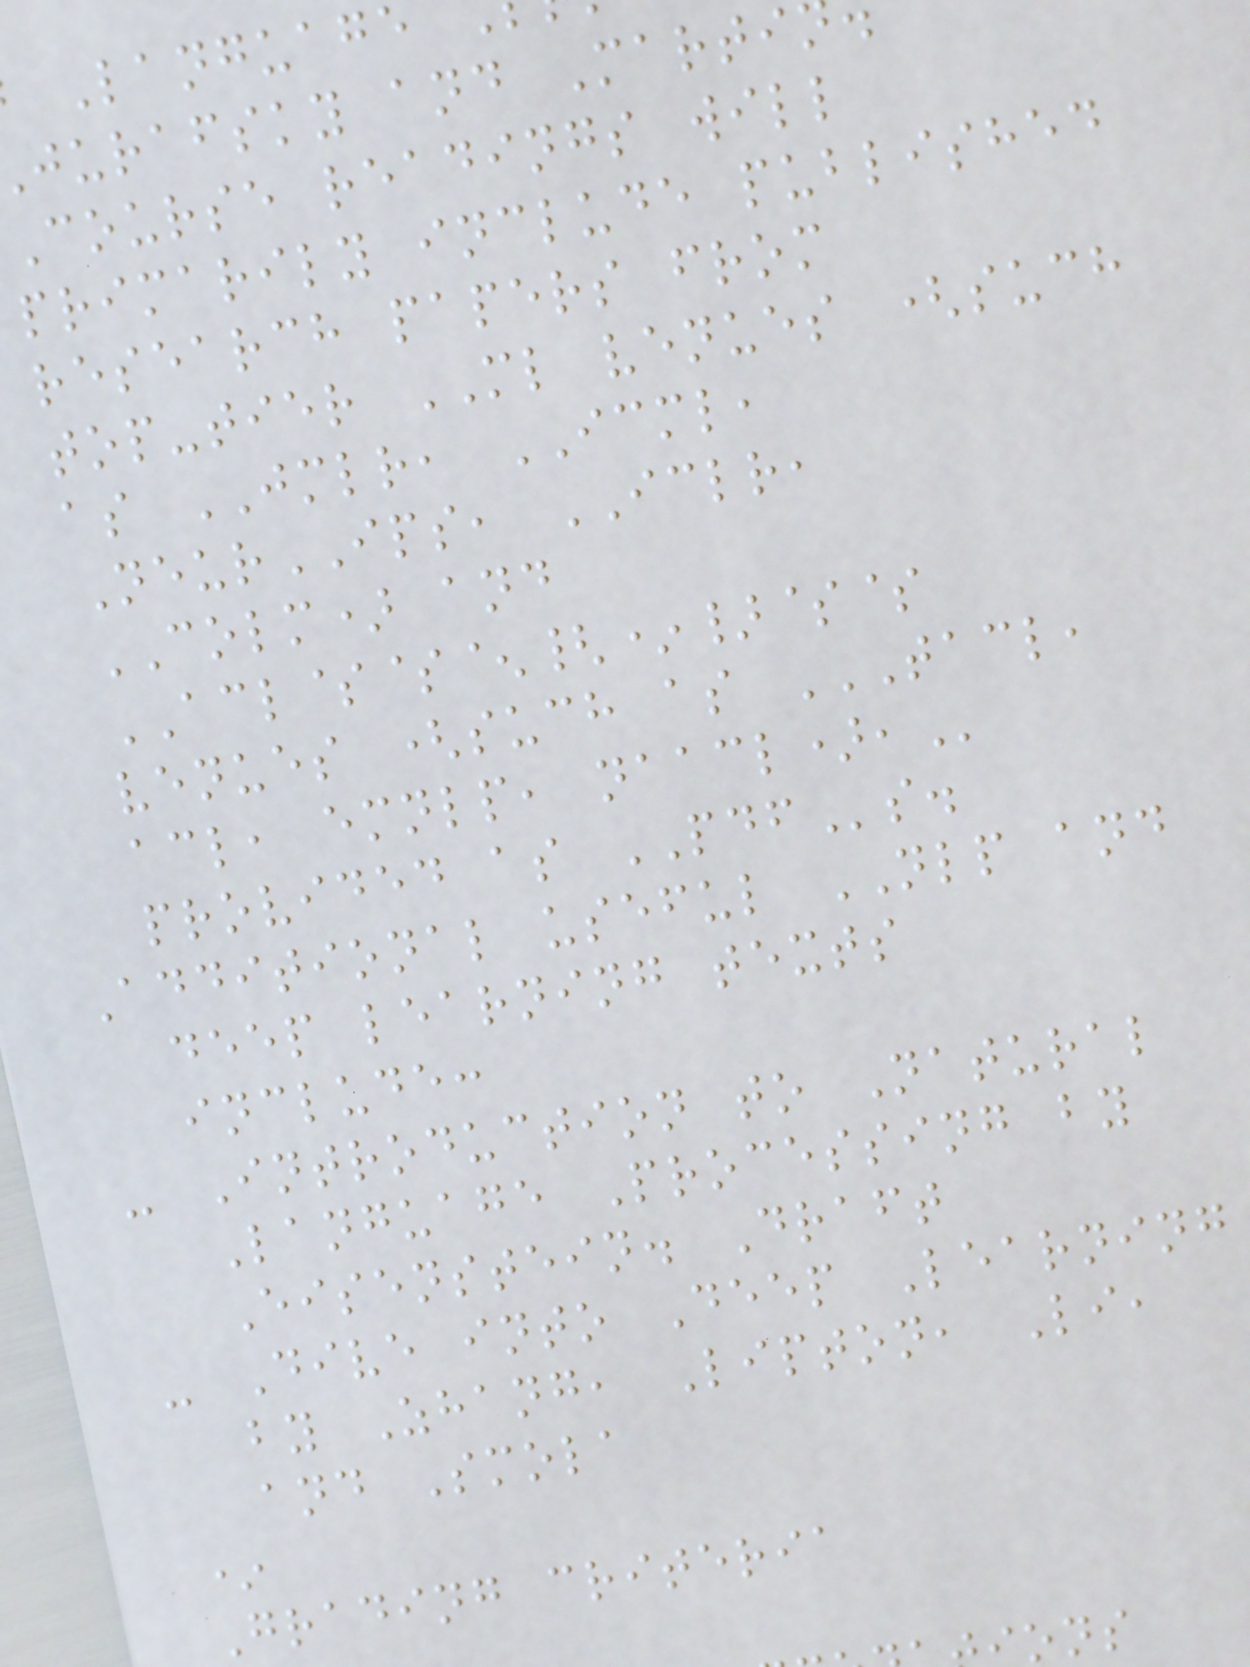Language
jurafsky and Marti
Course readings will
primarily include published
research papers from
top-tier ML venues (such
as JMLR, ICML,
NeurIPS, ICLR,
COLM) and
ACL$$^{*}$$
venues (such as TACL,
acl, emnlp,
provided as PDFs.
Additional useful NLP and
deep learning texts
include:
- Introduction to Natural
Language Processing by
Eisenstein. Draft
- Dive into Deep Learning
by Zhang, Lipton, Li,
and Smola
*
Grading criteria
